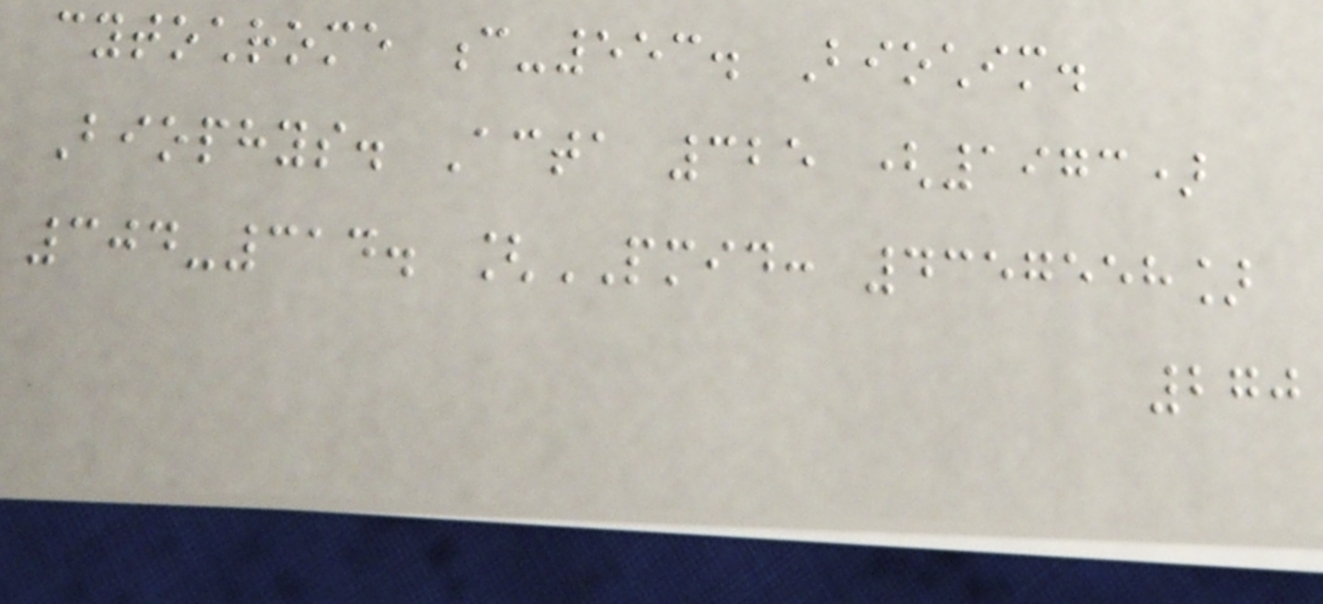cytochrome c-553. Biochim.
Biophys. Acta 325 (1973)
304-314. [PMID: 4357558]
270
